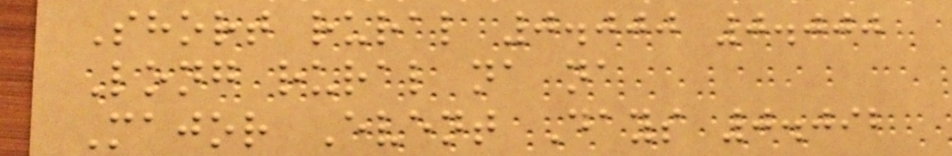Short rural 0.000 0.000
Long rural na na
Major Event Days 0.092
